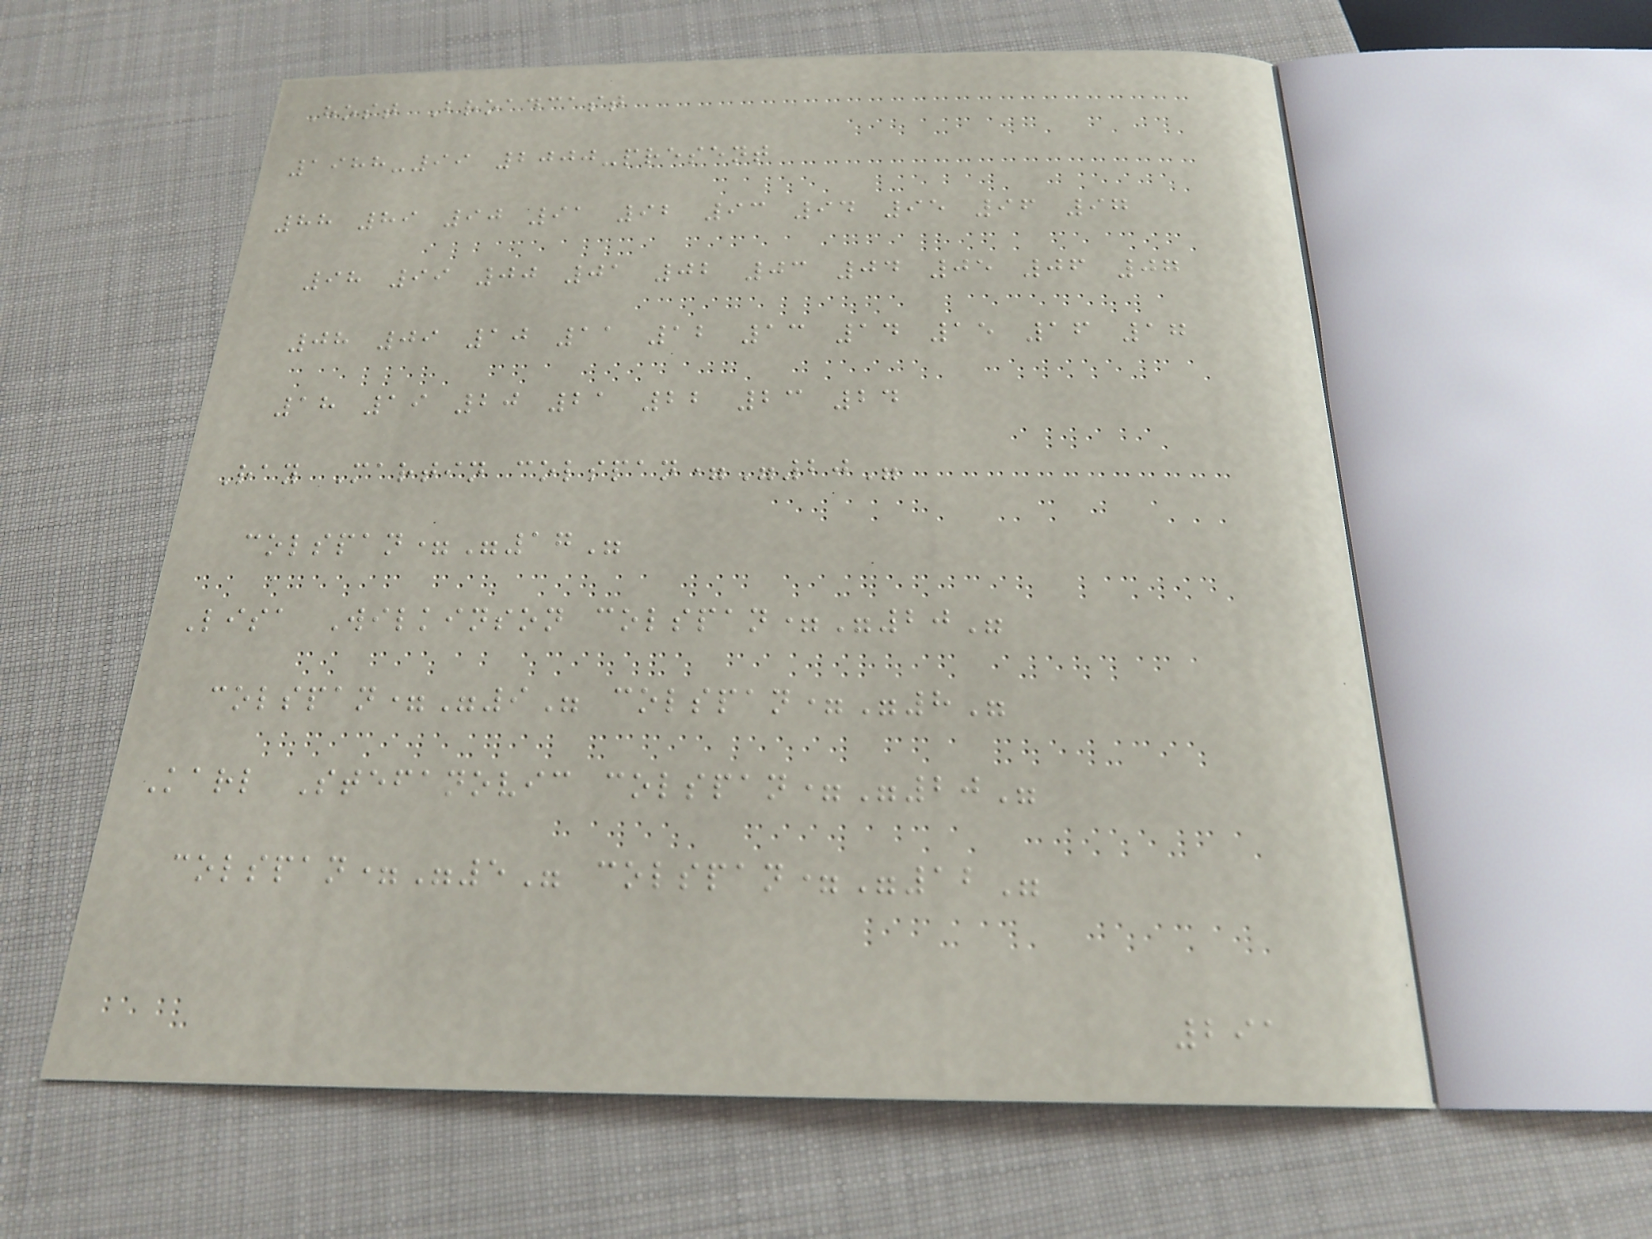Host Broadcast
1988-99 2000-present
88 89 90 91 92 93 94 95 96 97
98 99 00 01 02 03 04 05 06 07
08 09 10 11 12 13 14 15 16 17
18 19 20 21 22 23 24
Ray Martin colspan="20"
colspan="17"
Lisa Wilkinson colspan="20"
colspan="9" colspan="8"
Karl Stefanovic colspan="20"
colspan="5" colspan="12"
291
